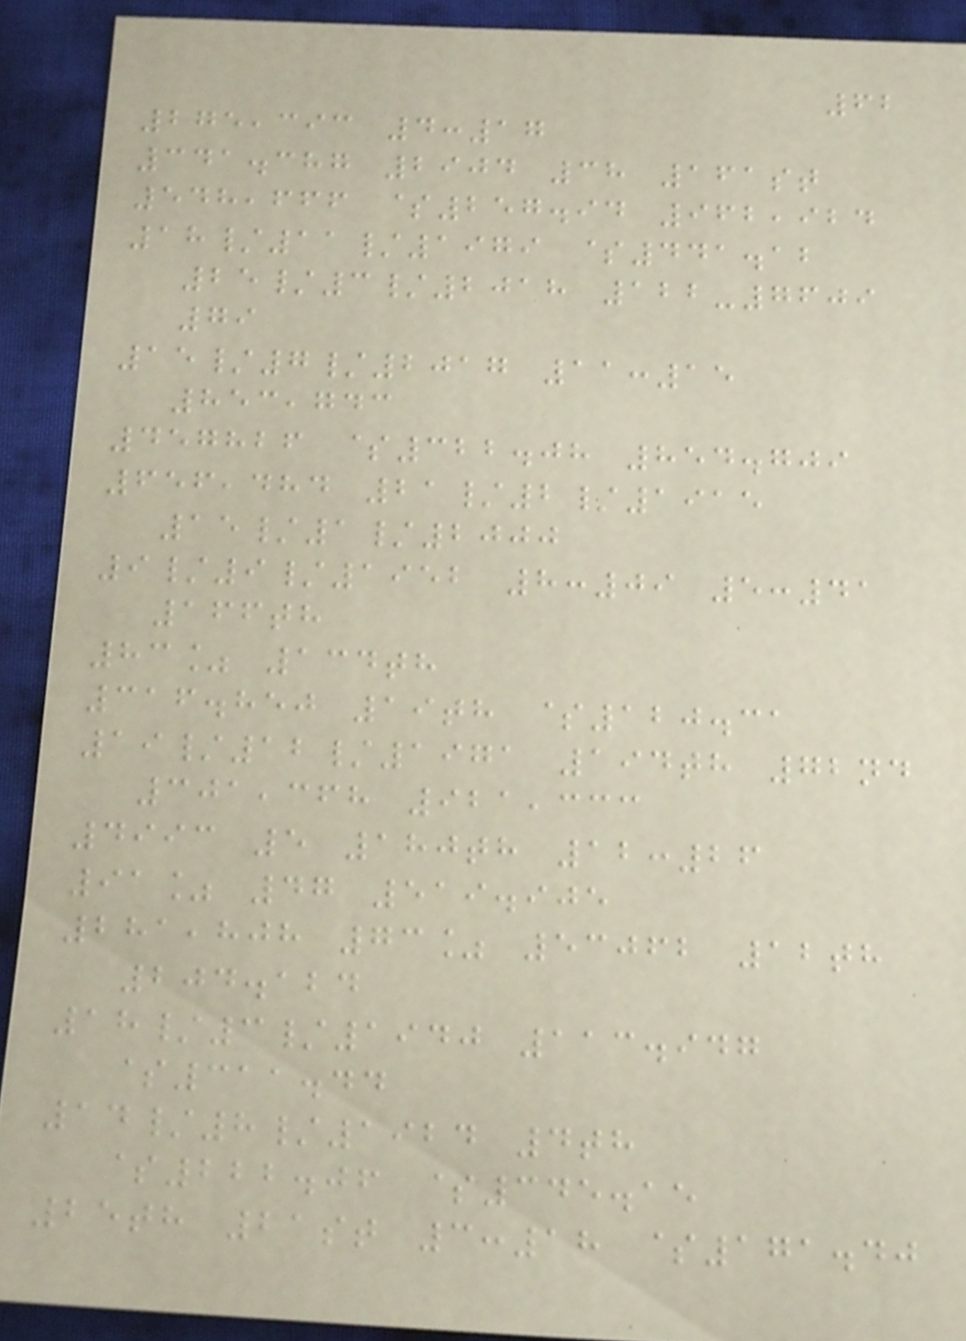62
275,393 4:17
341.387 2904 38 161st
548,666 $257.94 962,924
18/11/1979 $441.12
25/3/2018 122-7609
79
15/7/2017 11:15
853,743
457826 $322.08 854.709
656,484 21/2/1915
15/1/2000
9/9/1952 8:09 5:41
166th
83% 134th
316.850 19th $120.31
19/12/1971 194th 72nd
301,368 921,333
4993 5 180th 12:26
91% 47 519.905
281,808 73% 53062 12th
204.124
18/3/1940 113.947
$311.44
14/8/1924 4th
$222.06 $345.15
25th 21st 3:18 $171.40
